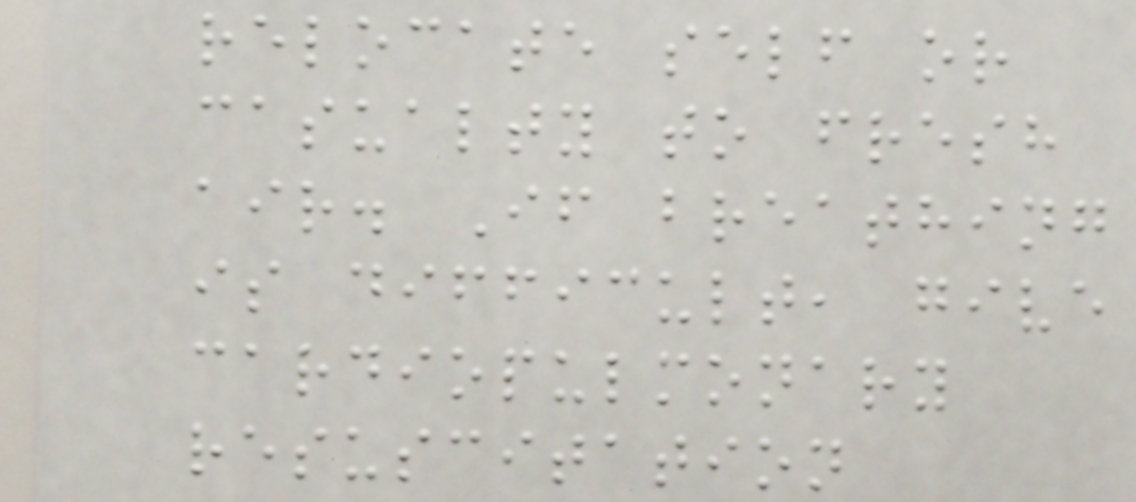relocate self or
casualty to fresh
air. If breathing
is difficult, give
cardiopulmonary
resuscitation
